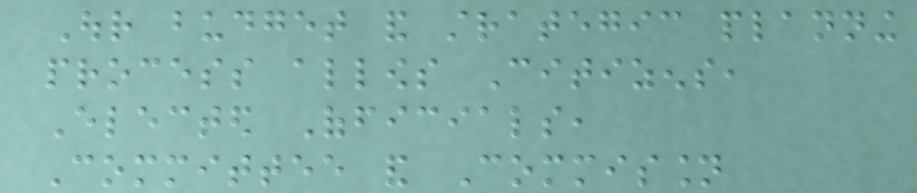Our budget and strategic planning
process allows Citizens,
Elected Officials,
Committee and Commission
